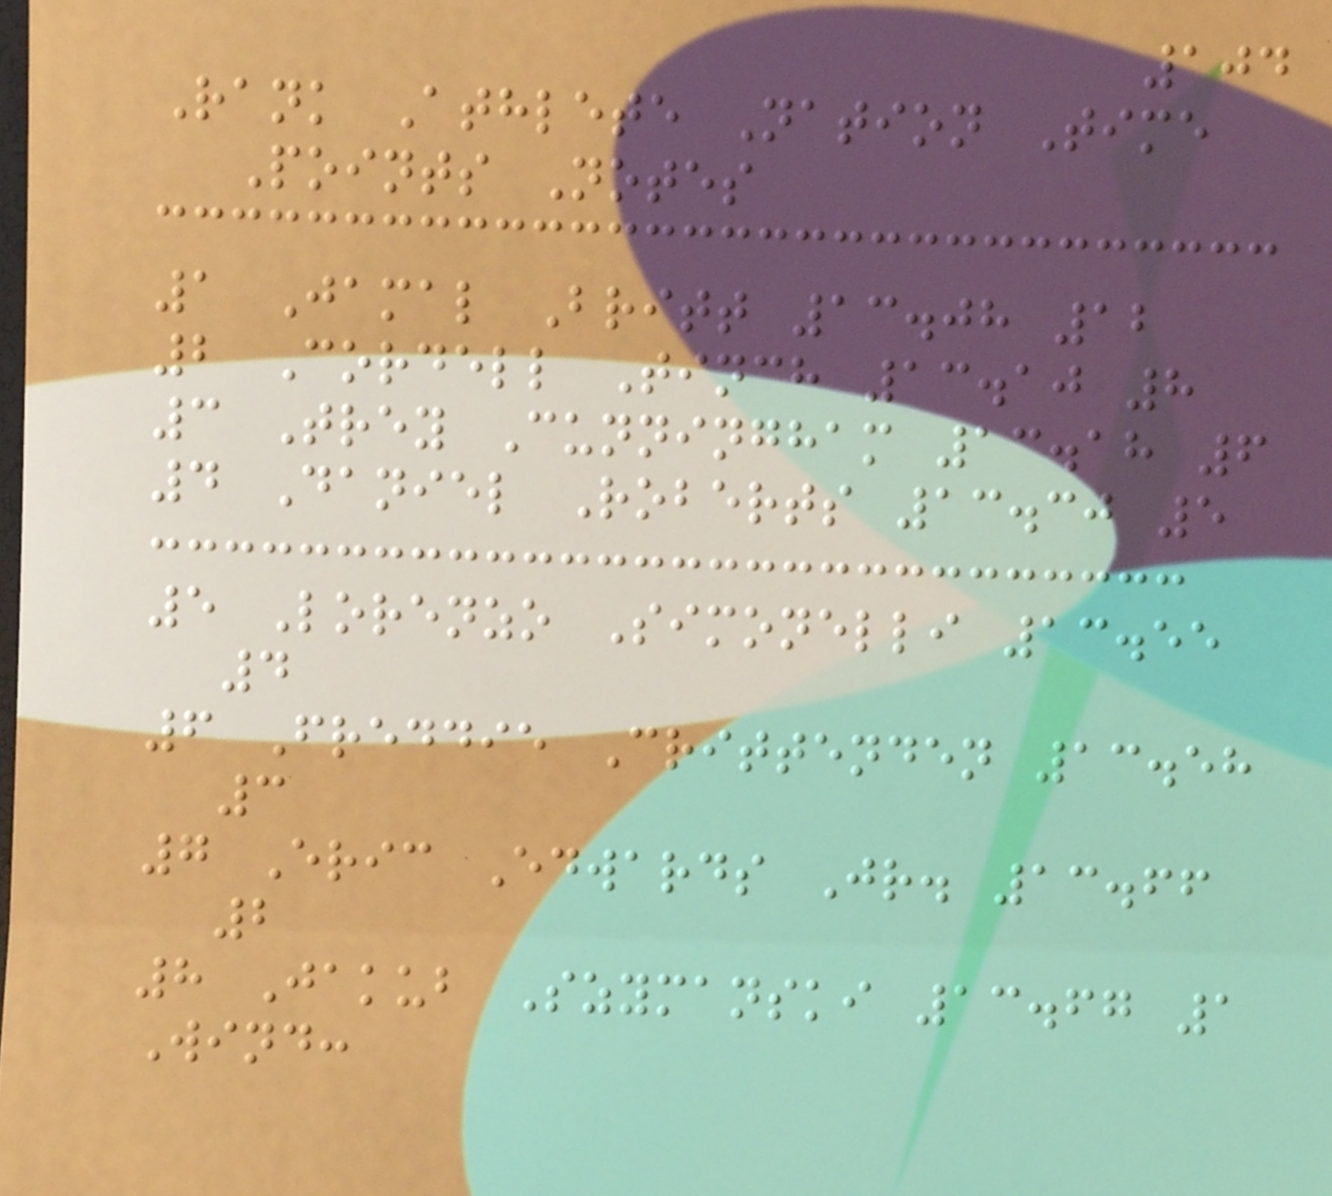104
Rank Athlete Nation Time
Points Notes
1 Jamal Britt 13.08 12
2 Cordell Tinch 13.10 8
3 Trey Cunningham 13.18 6
4 Daniel Roberts 13.30 5
5 Lorenzo Simonelli 13.55
4
6 Freddie Crittenden 13.58
3
7 Eric Edwards Jr. 13.66
2
8 Jakub Szymanski 13.67 1
Wind:
